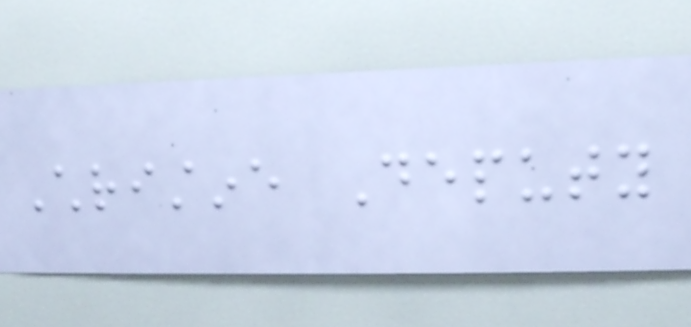Christine Deputy
